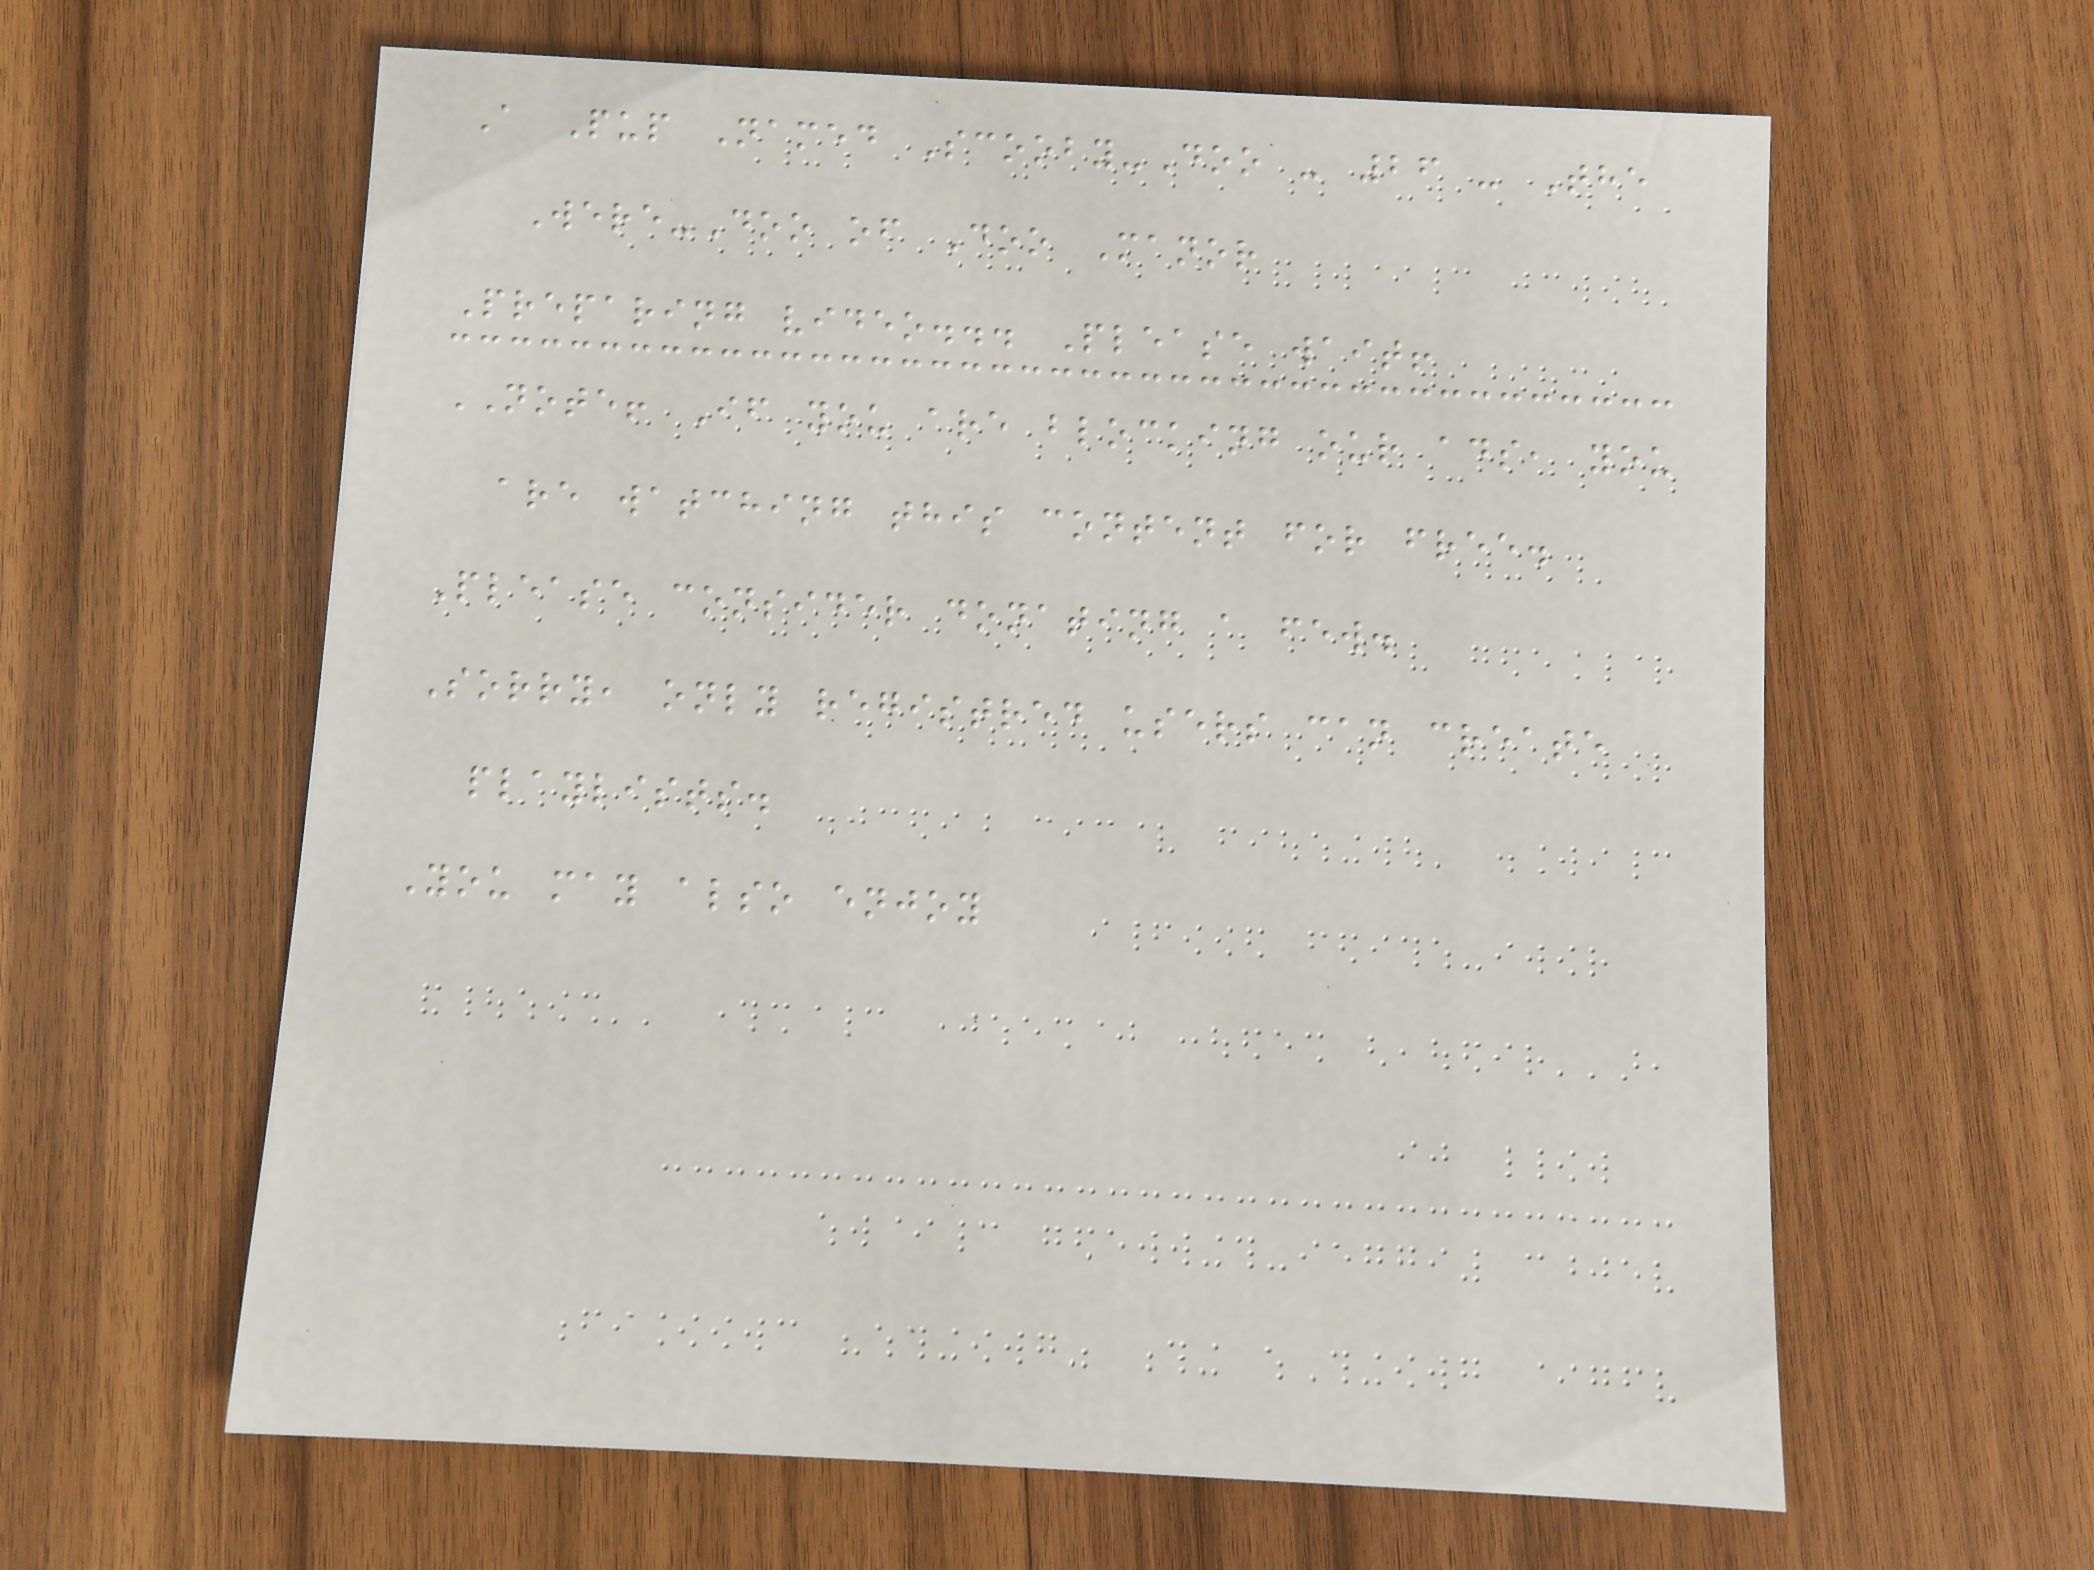A Pup Named Scooby-Doo - 26 - The
Were-Doo of Doo Manor
Preparing video... Please wait!
NOTE! If you are blocking our ads, you
are watching this content for free.
Please consider donating a few.
Sorry, only registred users can create
playlists.
You may also enjoy
